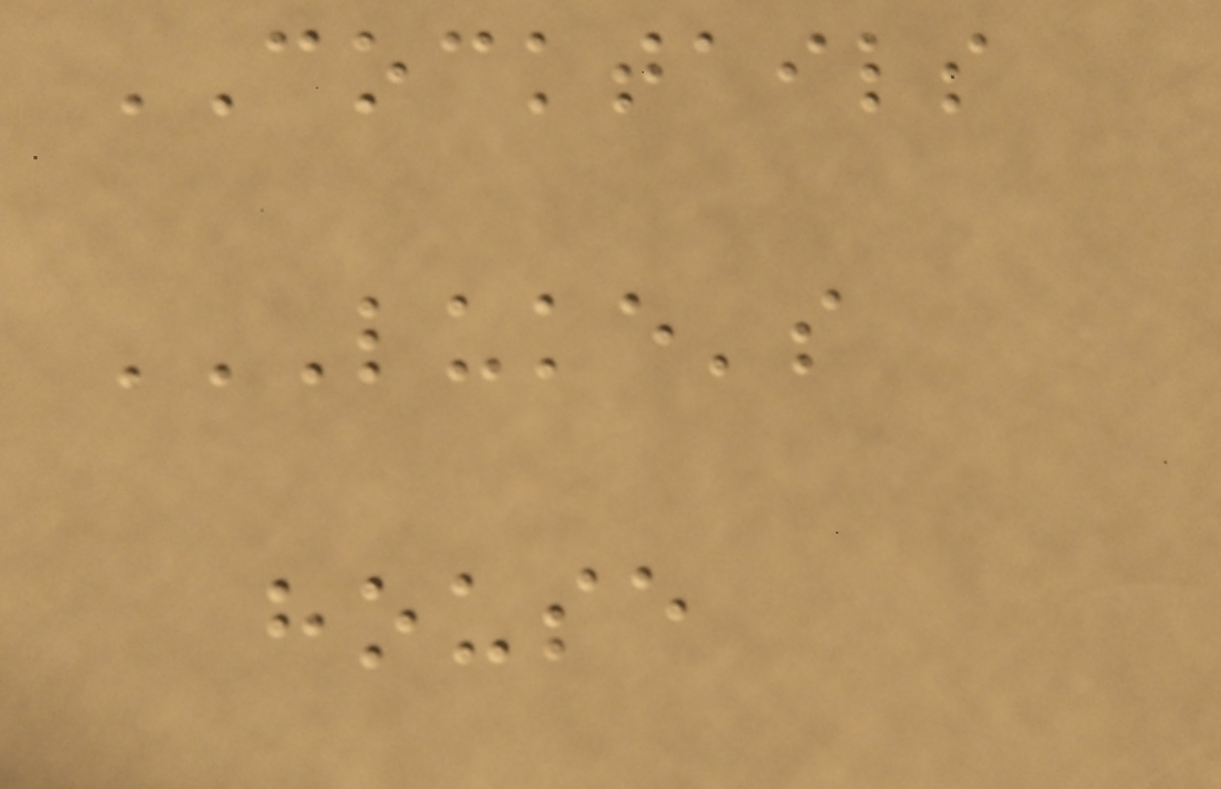COCKTAILS
LUKE'S
HOUSE
